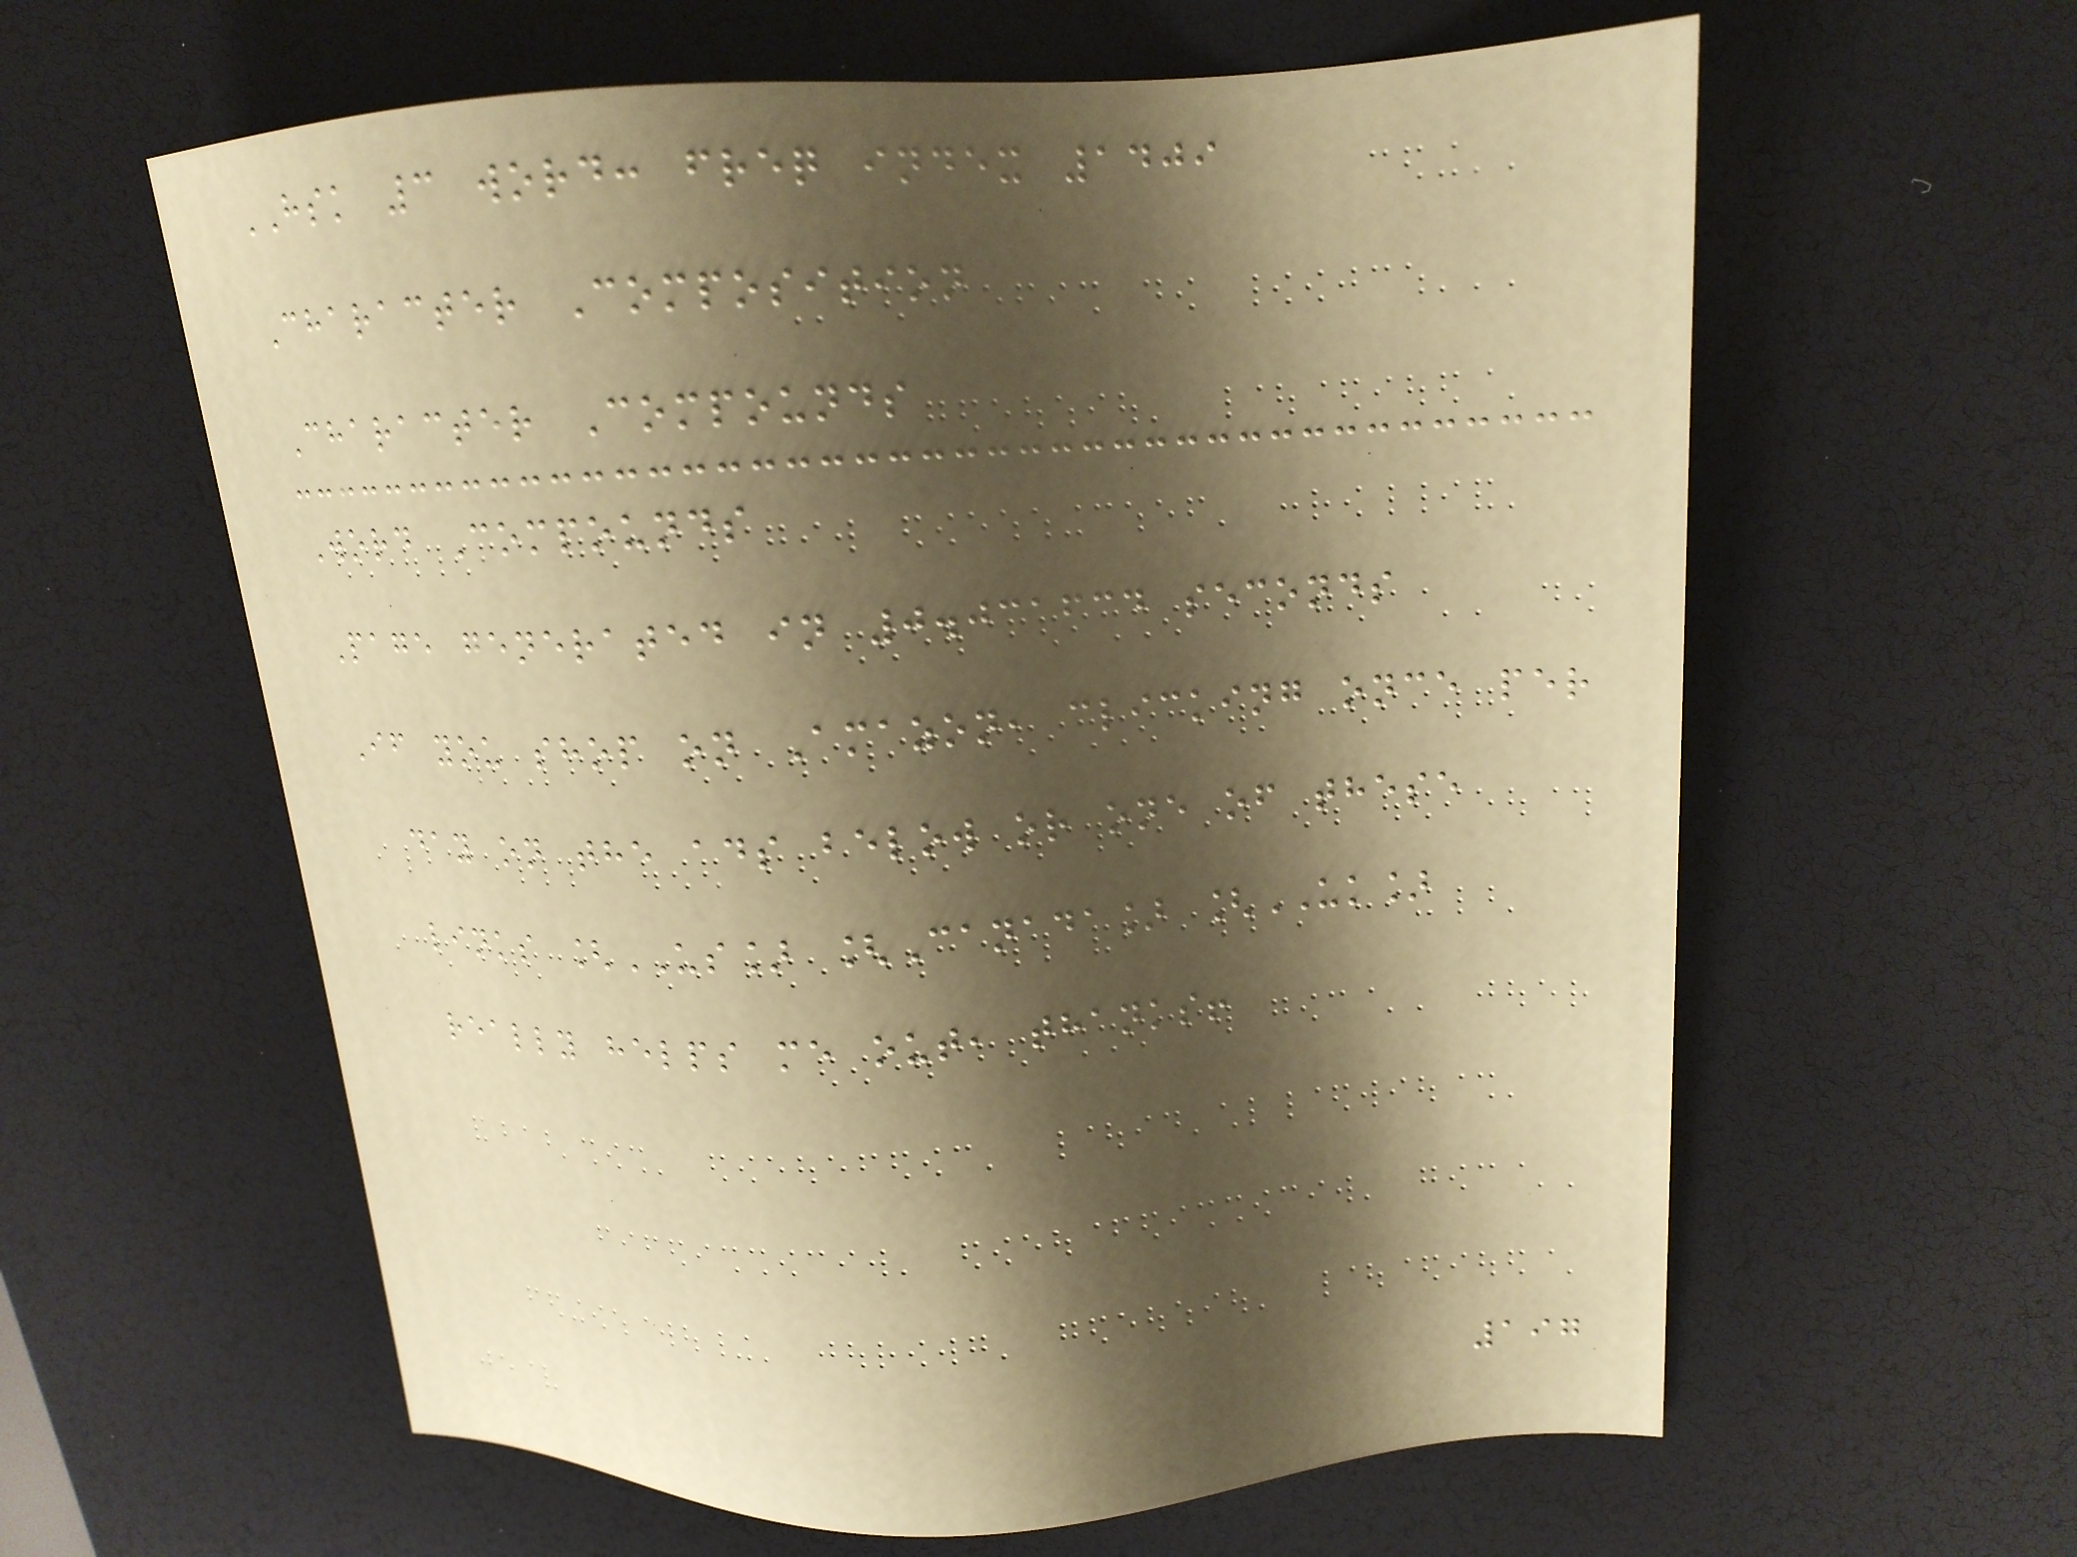HSK 3 word: freq index 1409
Character Composition
Character Compounds
Word Compounds
Page generated in 0.031634 seconds
If you shop on Amazon, clicking once per
day on the ads below or one of these
links [US] [Canada] [UK]
really helps me out, thanks!
197
